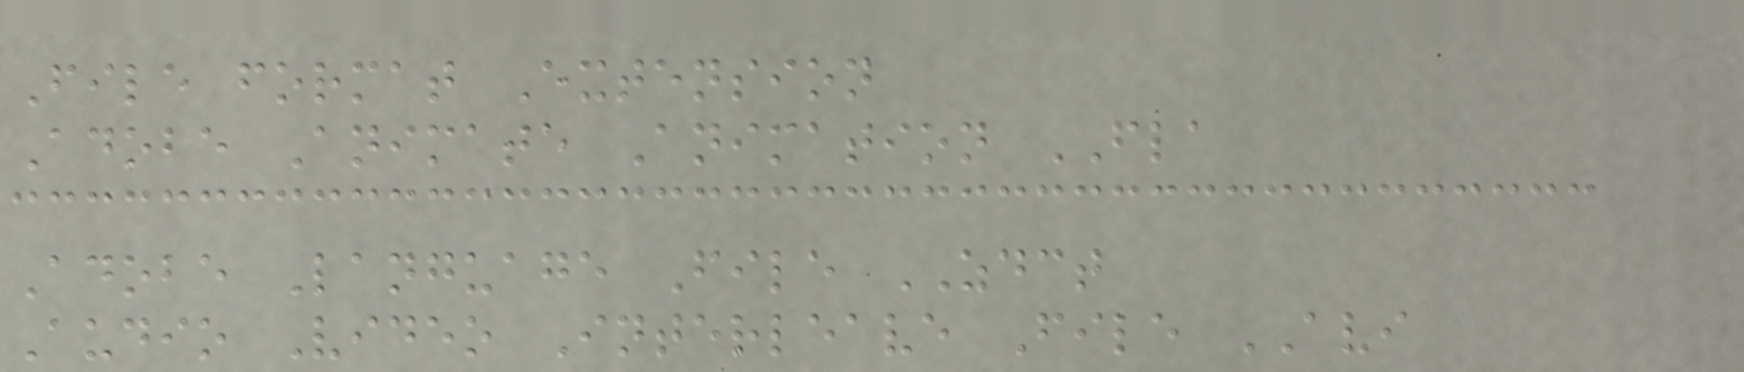File format Extension
Adobe Animate Animation FLA
Adobe Language File ZDCT
Audio Video Interleave File AVI
